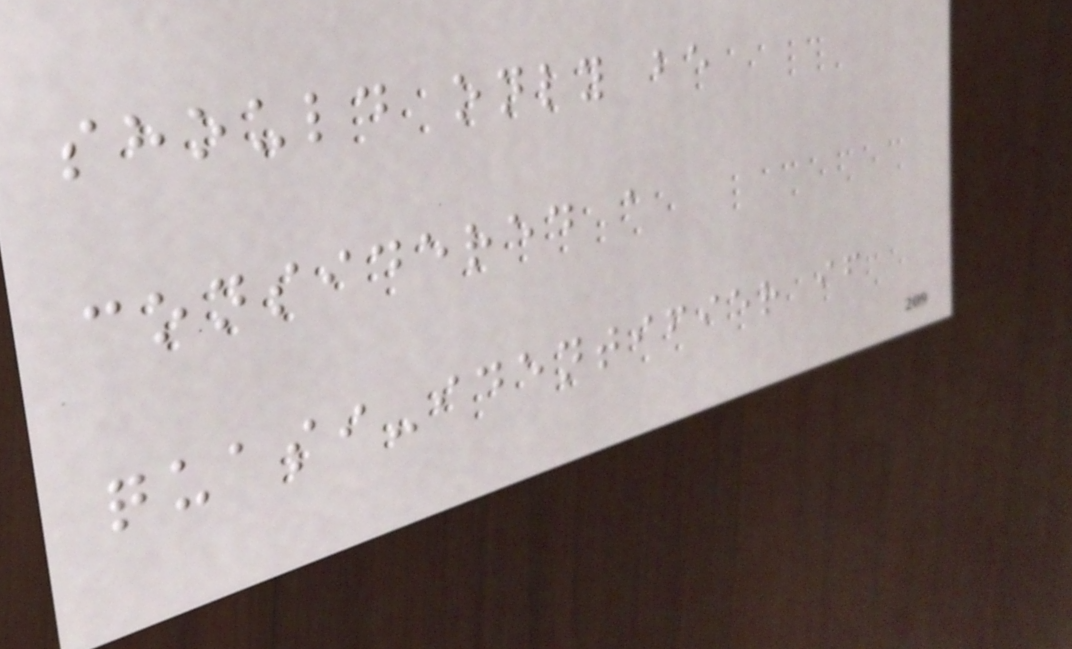should only be
considered a
quasi-identifier if
